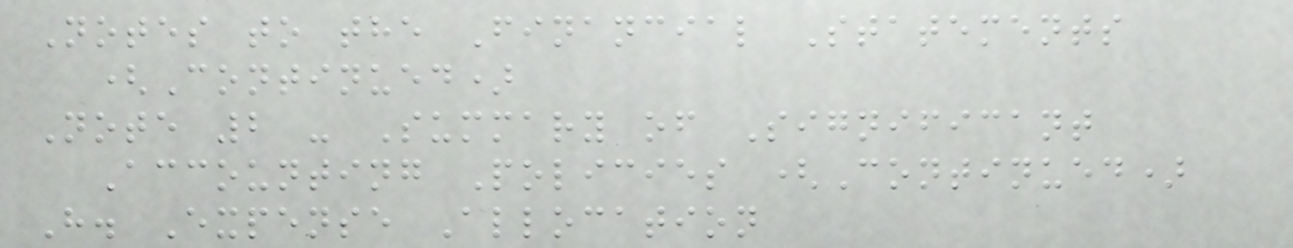Notes to the Financial Statements
(Continued)
Note 2 - Summary of Significant
Accounting Policies (Continued)
H. Expense Allocation
